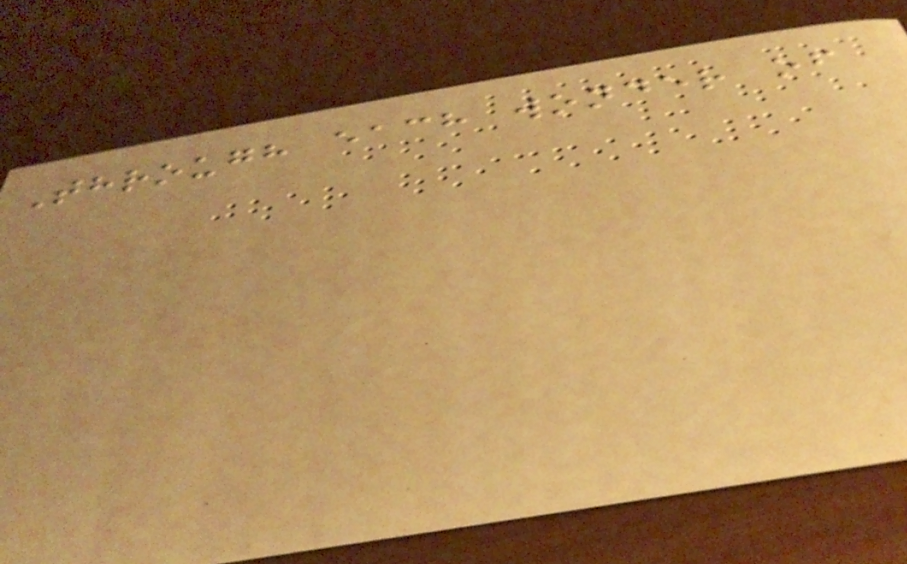Through each wonder of
